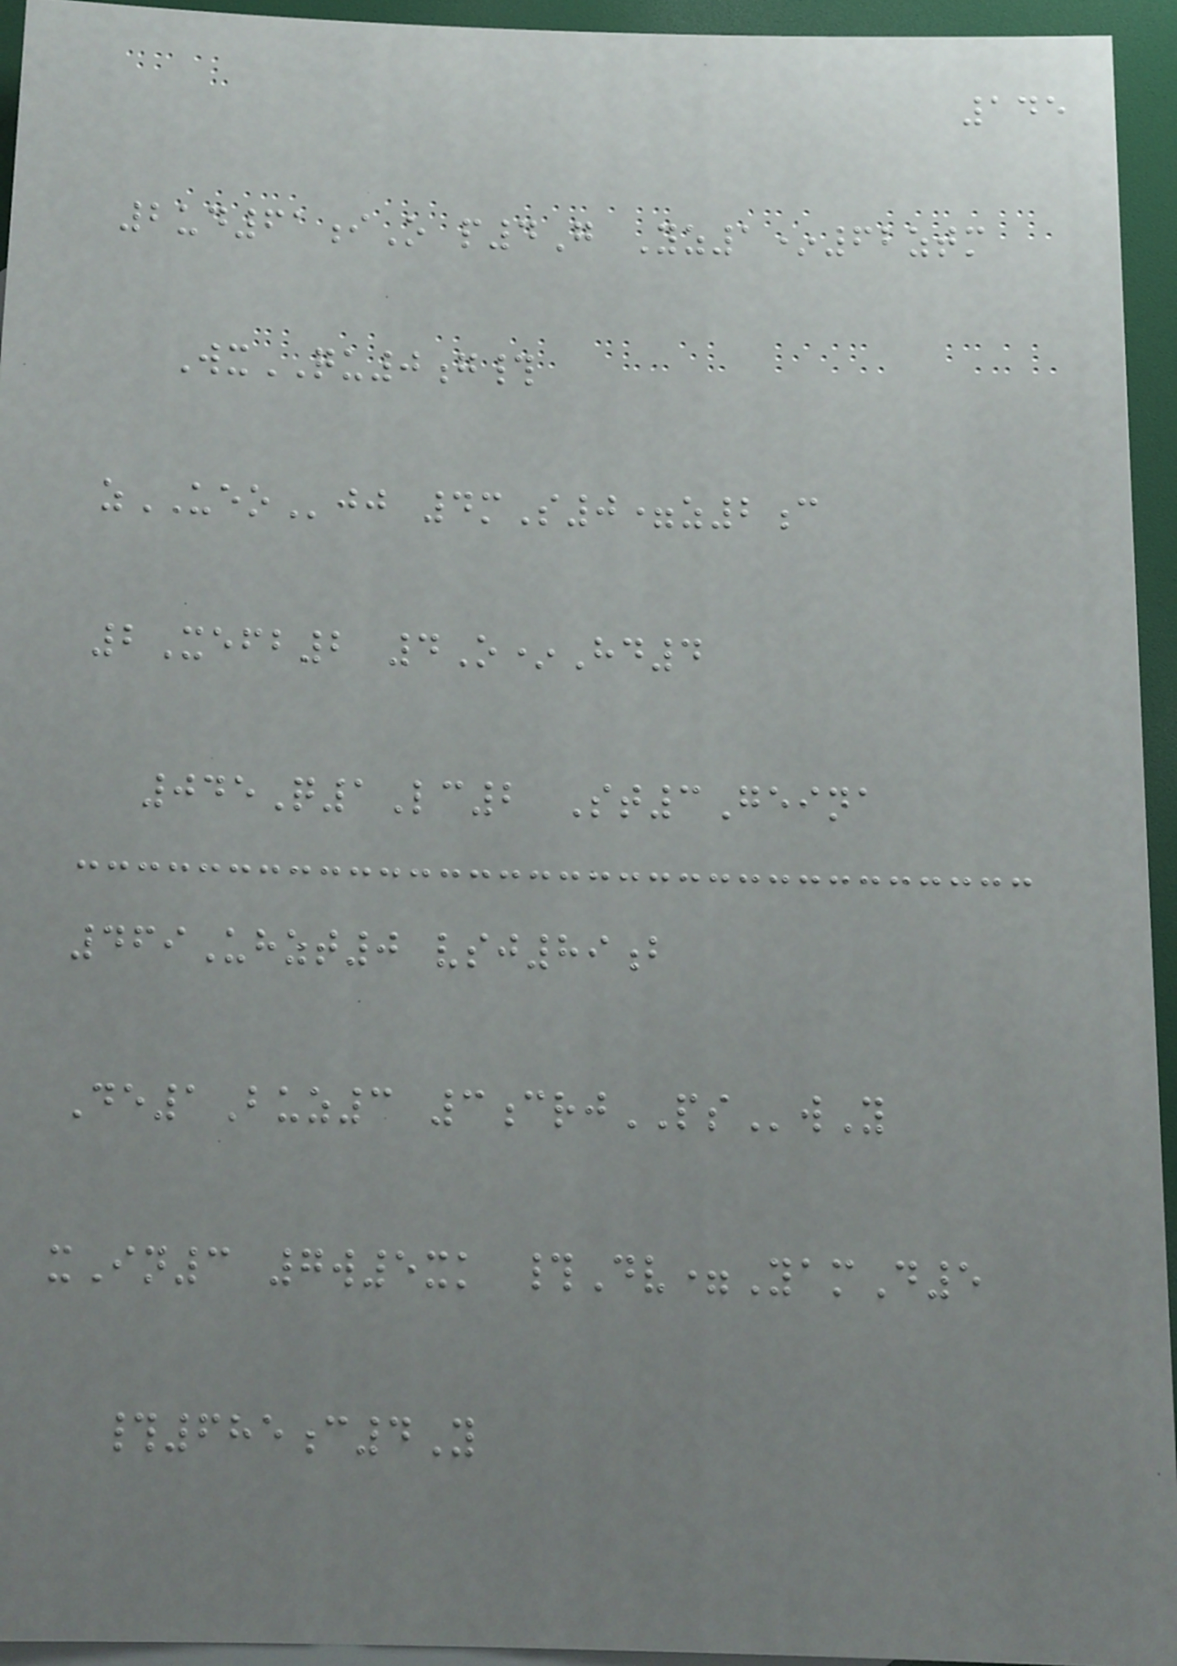145
2ud61iO p4G Yz1*62ztm
WxQU0g#
zUEOjj 4mS0=z2c
2Xefb2 4O*Hd4
045Q1Lc2 St3Geina
469Uhzt0 vsj89b
De1Buz3 3crjPSwY
xIn3 7w5xk #Dv=YamD5
#685c4Y
